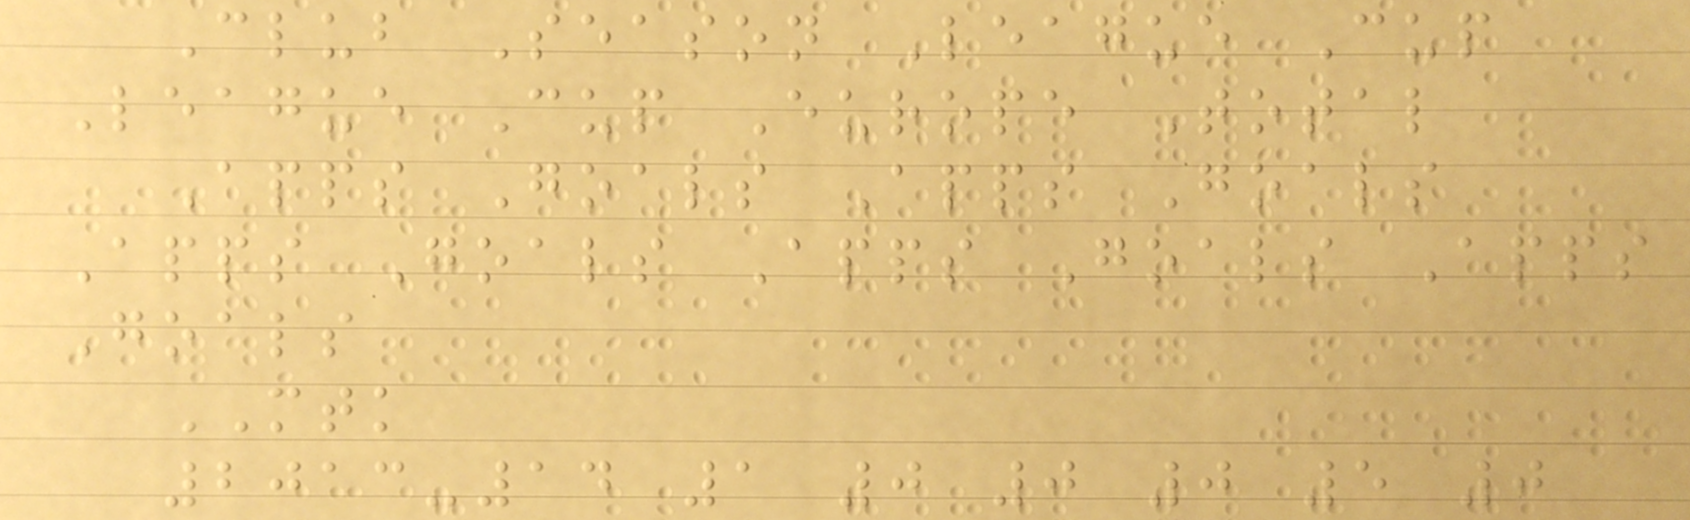Club Season League Cup
League Cup Europe Total
Apps Goals Apps Goals
Apps Goals Apps Goals Apps
Goals
MTK
2013-14 1 0 0 0 5 0
